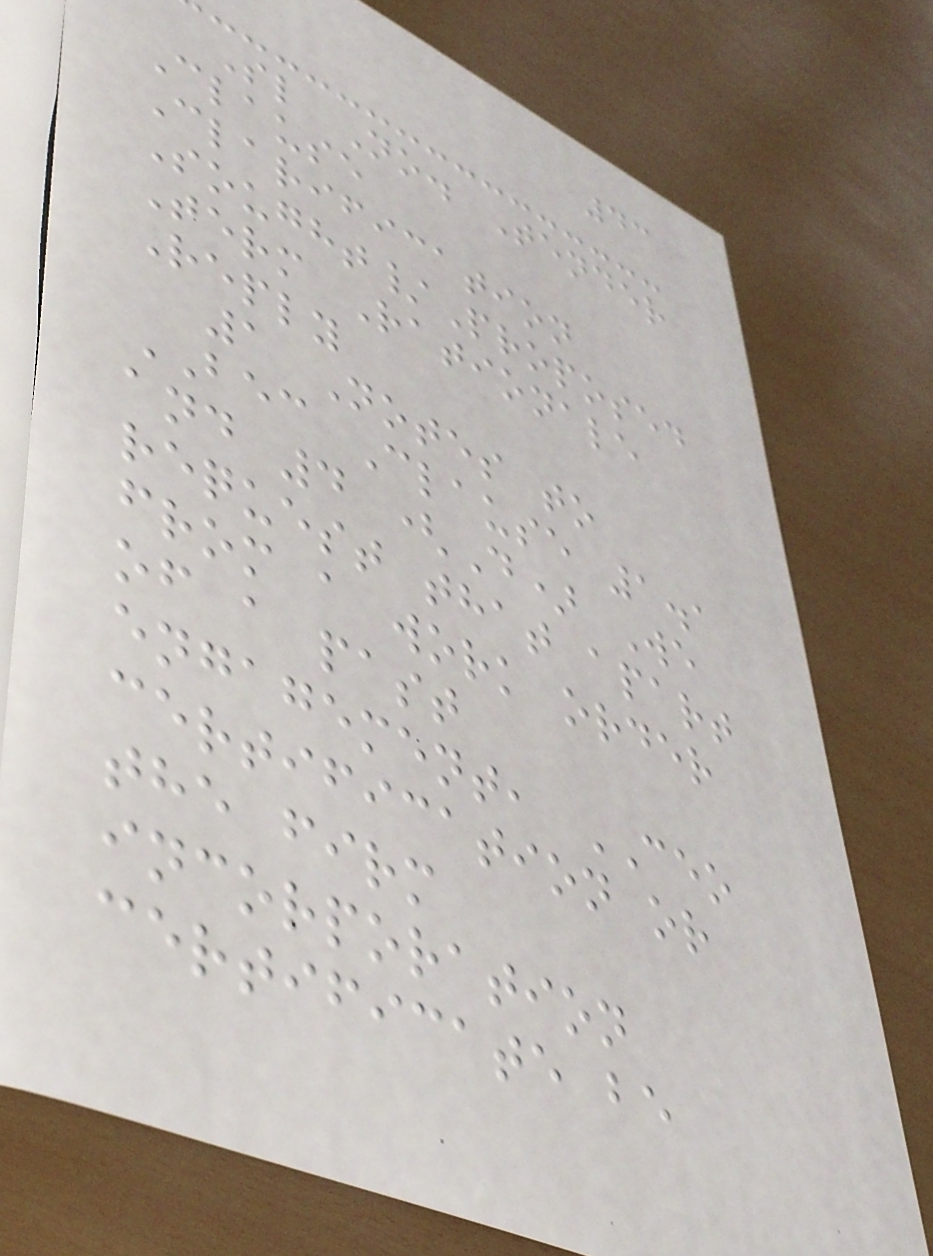43
Sl No. Tender
Clause
Clarification
Sought/Proposed
Term Rationale
Reply
1 Notes to
BEC Clause 1.1
and 4 (D) We
request that apart
from a work order
of a past
engagement, CEO
certification or
the firm
incorporation
certificate be
